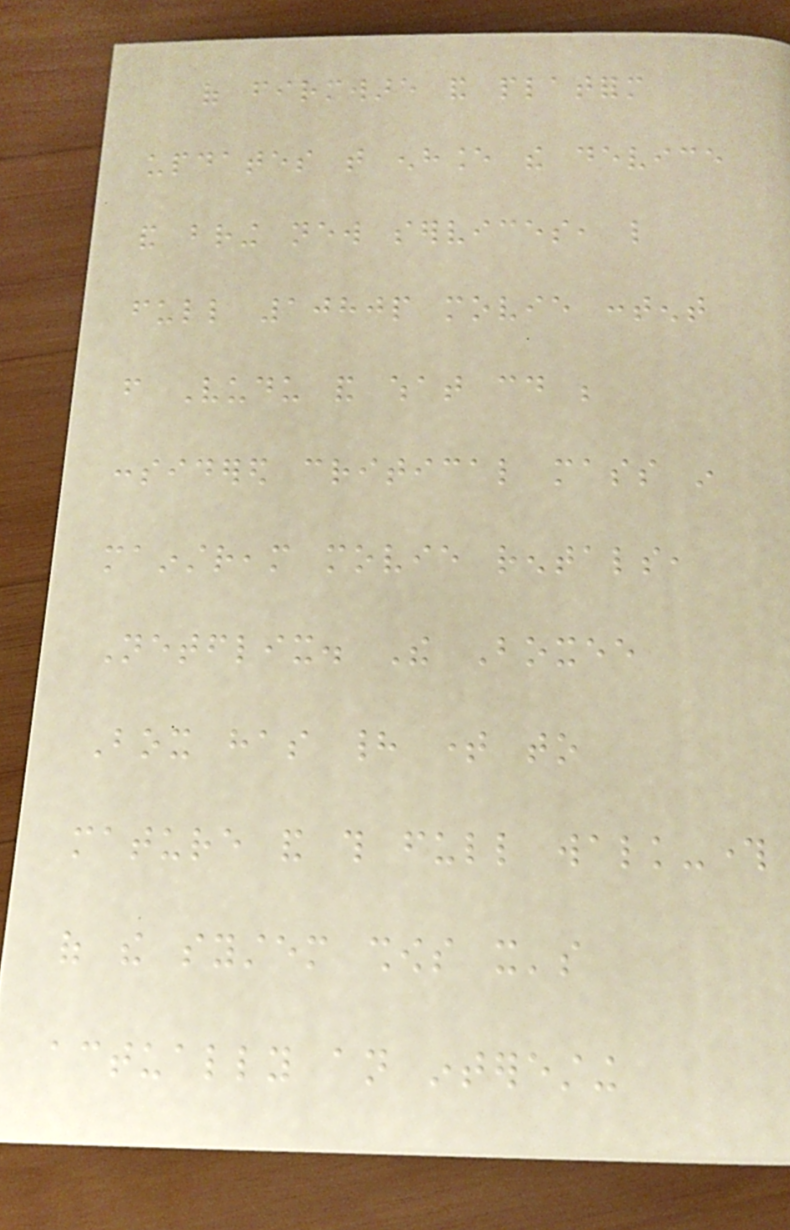of firmware and platform
updates that enhance the device
and bring new services, like
full 1080p movie content
from Vudu and what could be
considered critical mass in
mainstream movie rentals,
Netflix. The Boxee
Box has had time to
mature and this full walk-through
of the system shows it's
actually an interesting
